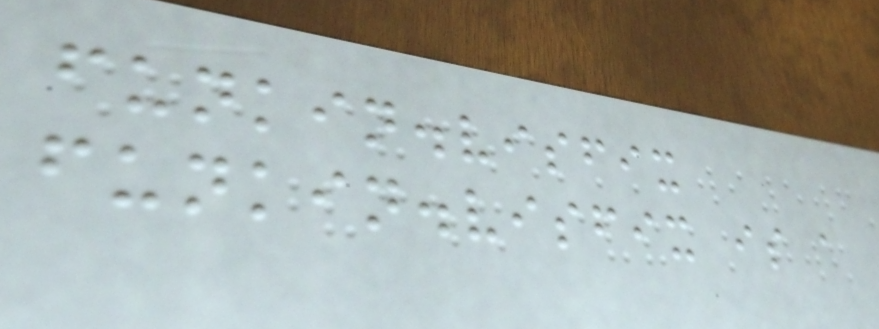funkin.visfix
funkin.visfix is a
